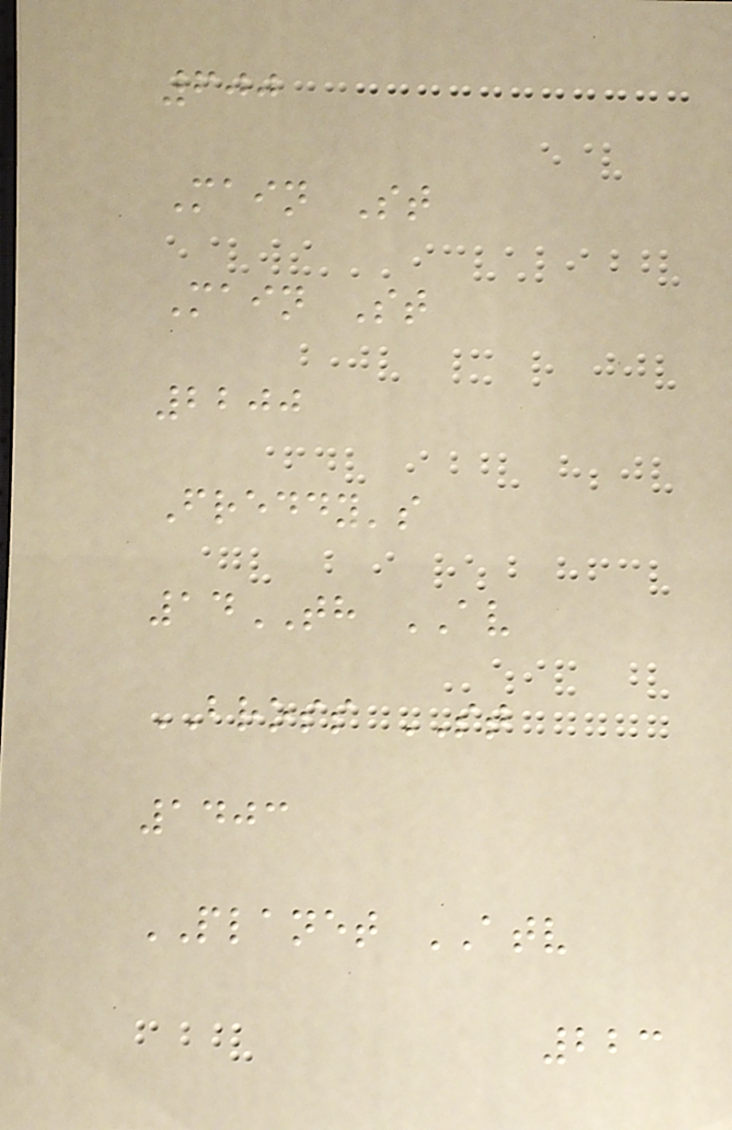600
Main St
Main St
2200
Freddy's
14TH AV
BROSS ST
1403
PLANET ATV
223
